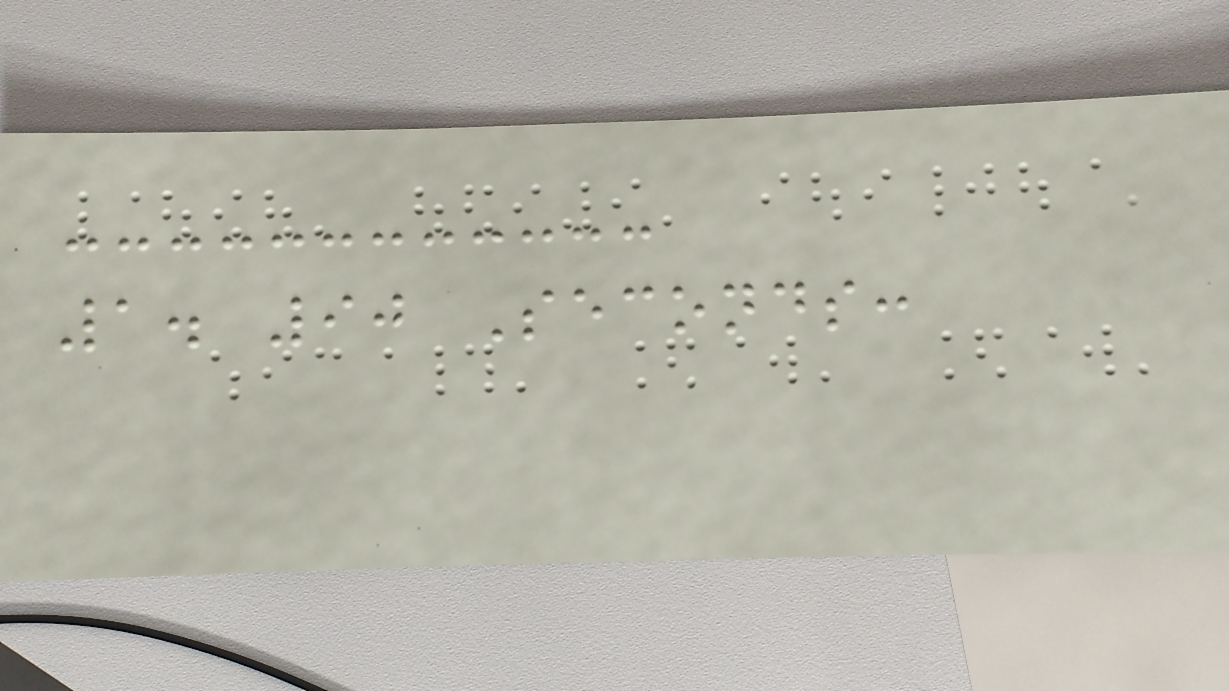1. 90 Seconds:
